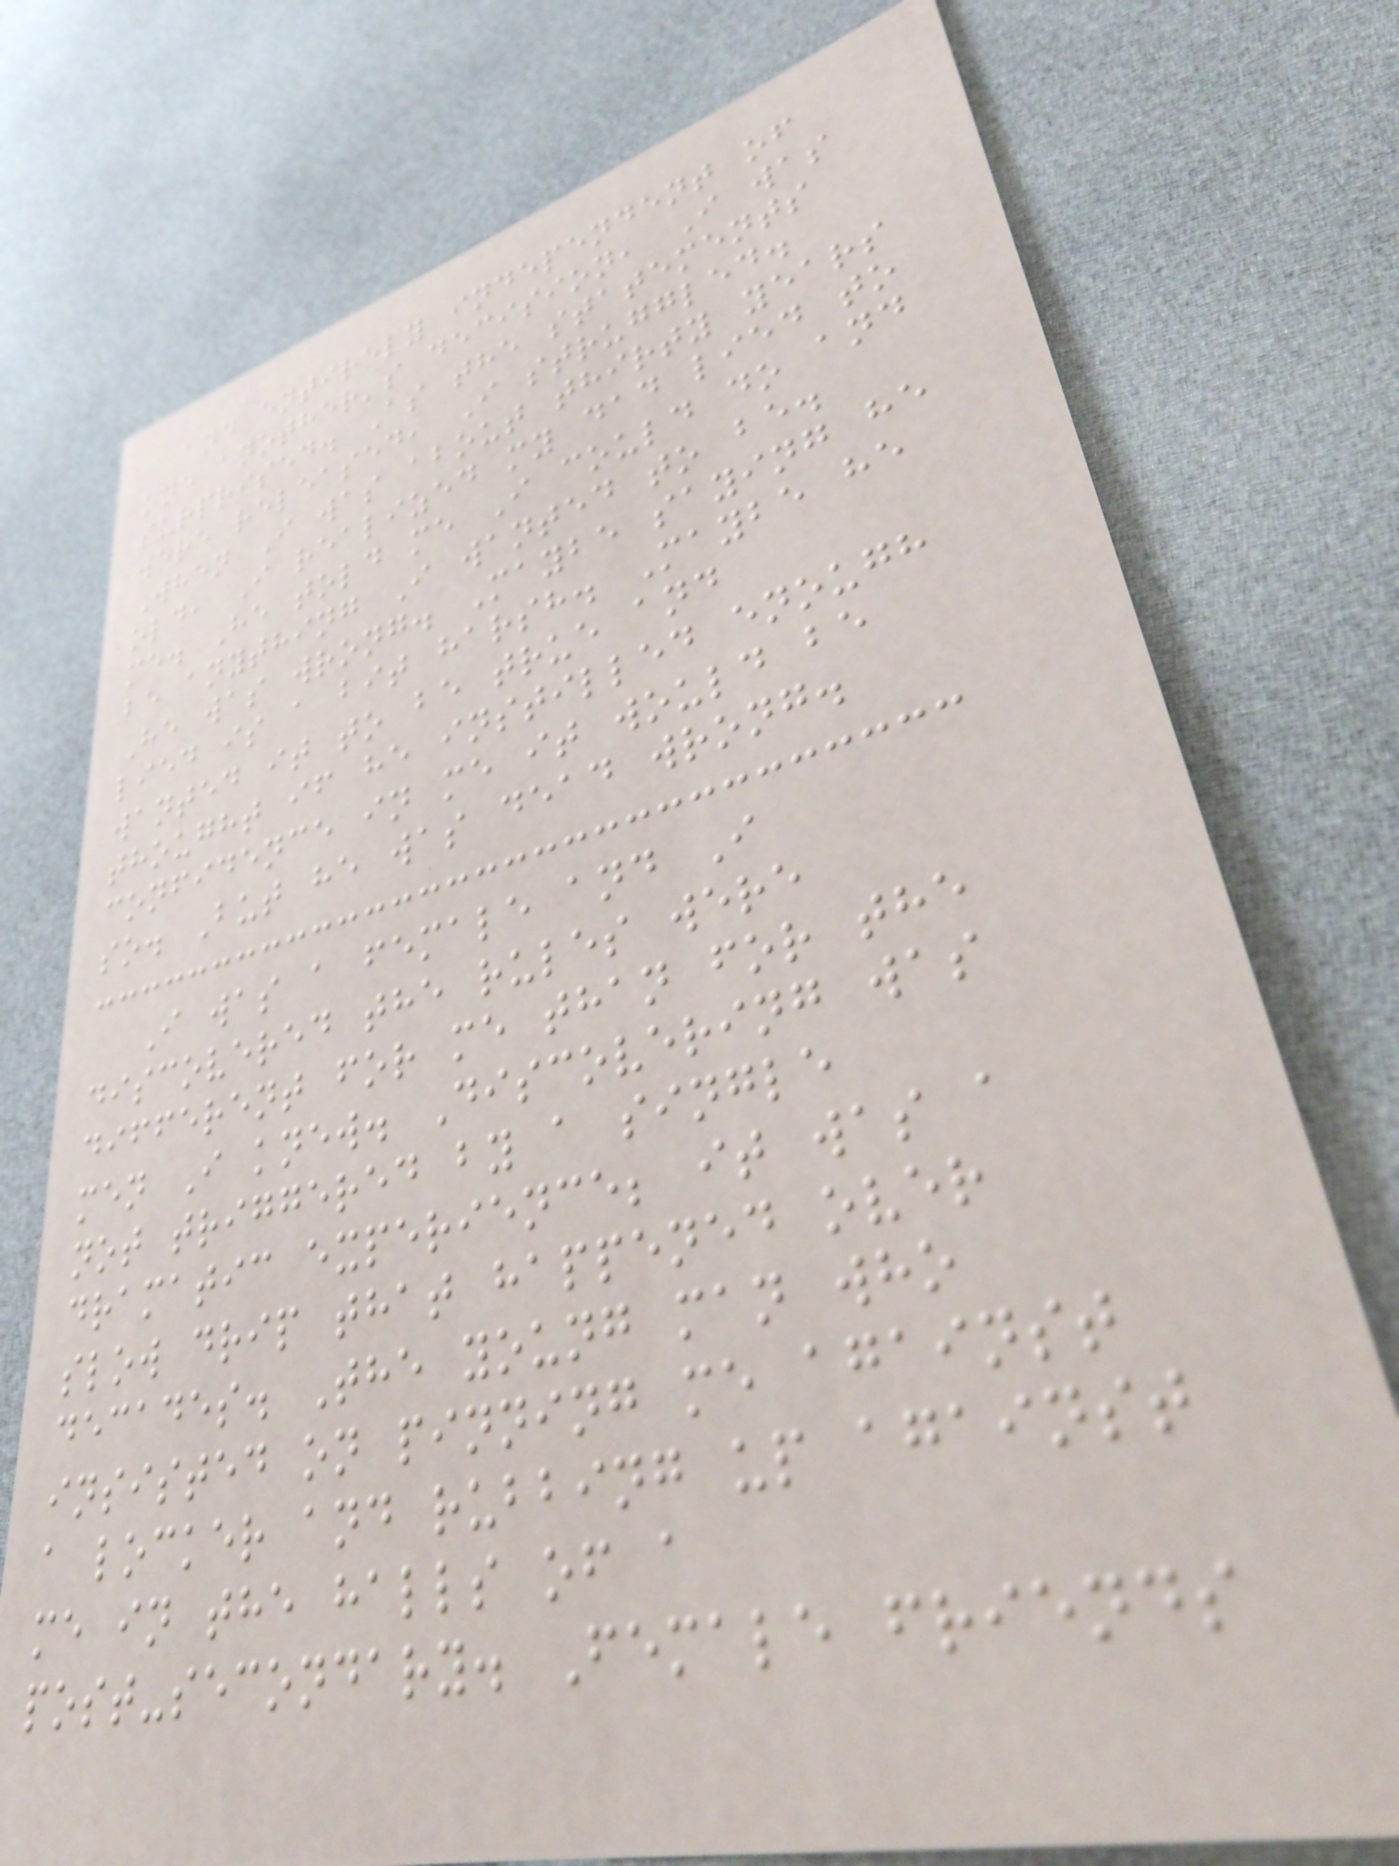and entirely independent of
one another's decision, I was
surprised. As the statements
were released, I struggled.
When I was about thirty years
old, I realized my dad lied to
me. He told me I could do and
be anything I wanted to be.
He was wrong. Maybe saying he
lied is a bit harsh. Maybe he
wanted it to be true and
thought if he instilled enough
confidence in me it would be
so. But he was dead wrong.
I was a female and I
discovered the rules were
different for me than for the
men I knew. Discovering was
not triggered by a single
dramatic experience; it was a
slow drip that happened over
decades. The young man who
insisted on pinning me against
a locker and rubbing up against
me in the halls of a
post-secondary. Female friends
